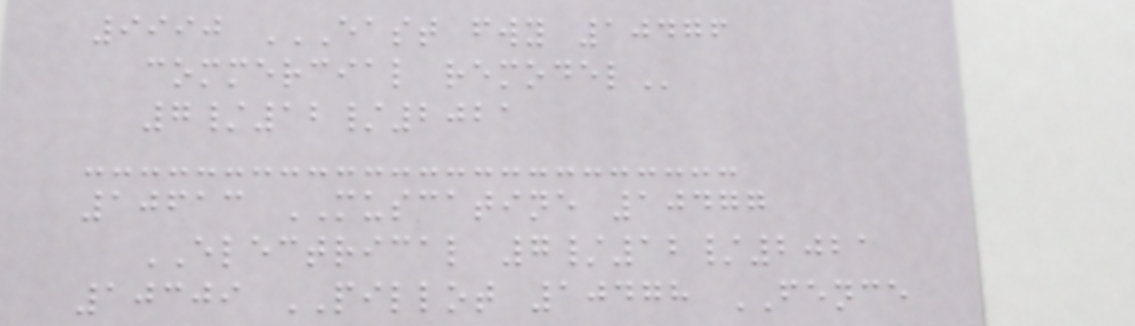9990 EAST FWY 10476
COMMERCIAL REMODEL
7/12/2021
10613 MUSCATINE 10477
ELECTRICAL 7/12/2021
10309 PILLOT 10478 FENCE
